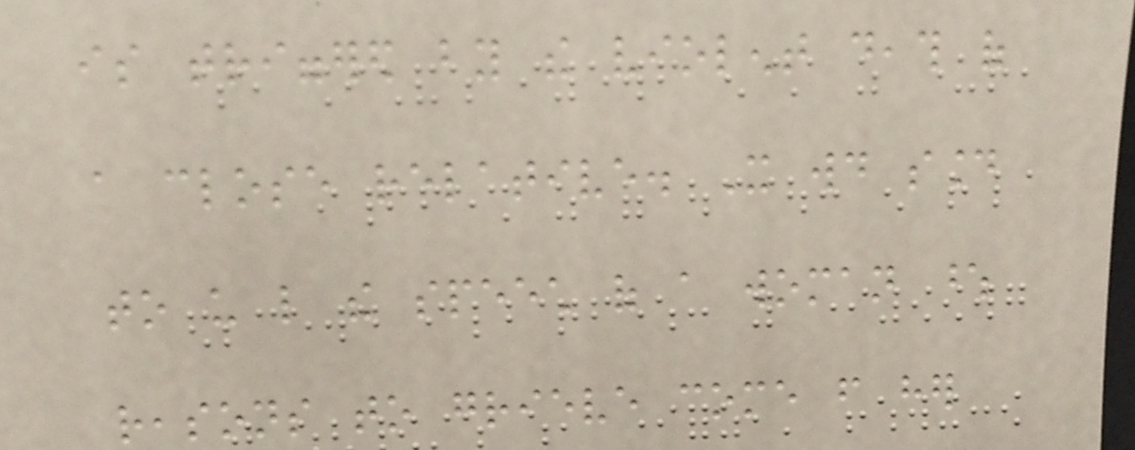is triggered by the violent death of
a close relative. It would sound
to us like the speech of a woman whose
reasons to grieve come from her
